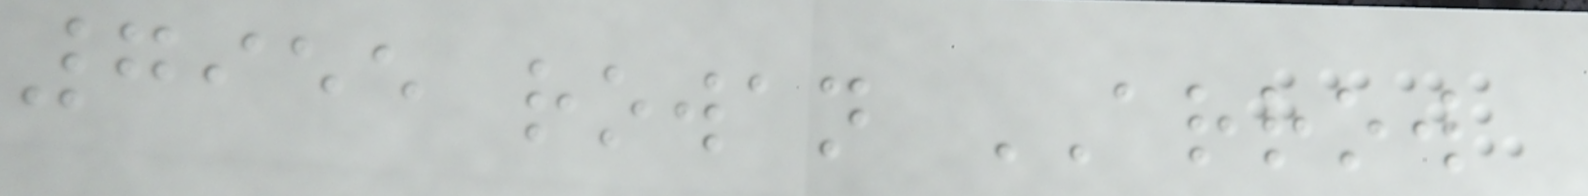7955 rowan ARROW
